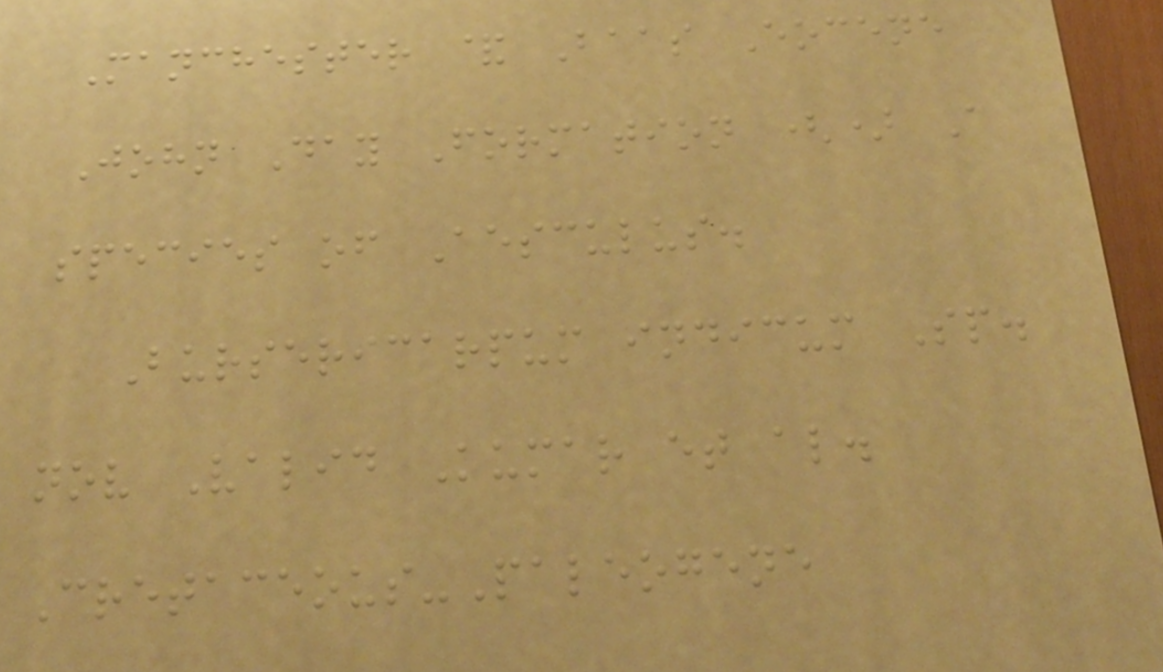Manchester & Baas Eocene
John Day Formation () A
species of Aesculus.
Bursericarpum indicum Sp.
nov Valid Kumar et al.
Cretaceous-Paleogene
